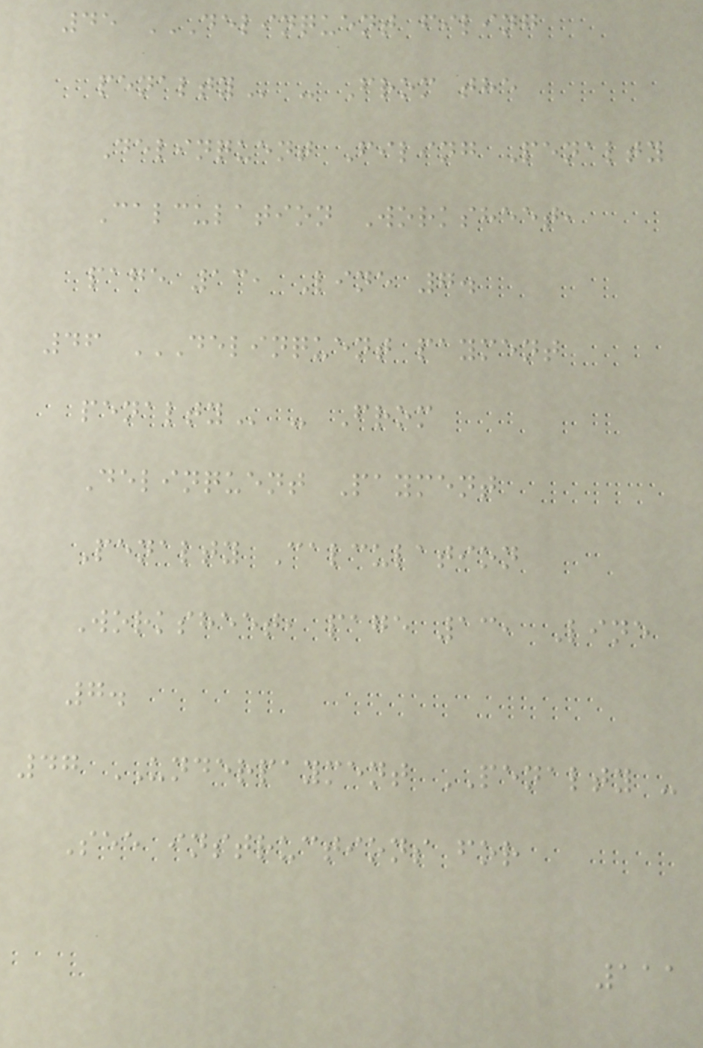45 DELINQUENT FILING
PENALTY - From the
Delinquent Filing Penalty
Calculation Worksheet,
page 13, Line 7.
46 DELINQUENT PAYMENT
PENALTY - From
Delinquent Payment
Penalty Calculation
Worksheet, page 13, Line
7.
47 UNDERPAYMENT PENALTY -
See instructions for
111
